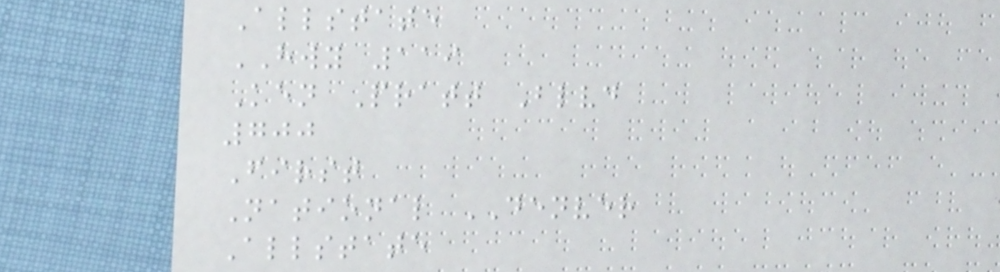Allstate
HWY 119
Ken Pratt Blvd
700
First
National DENVER
Allstate
